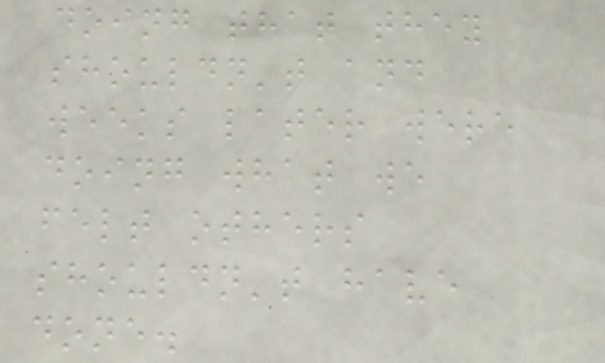doing that they
shouldn't and
weeks later were
doing what we
felt others
shouldn't have
done.
